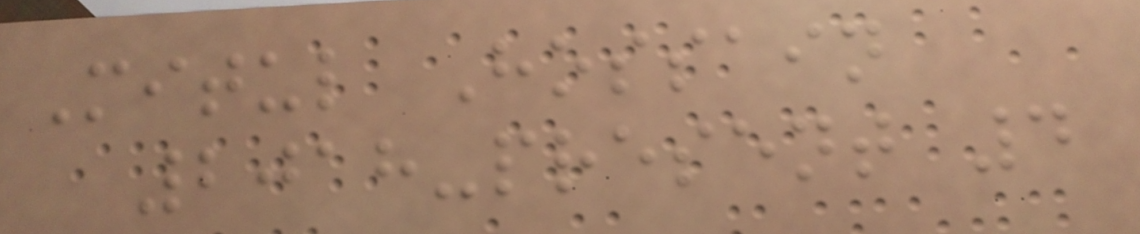Mitul Hossain
2018-present 4
